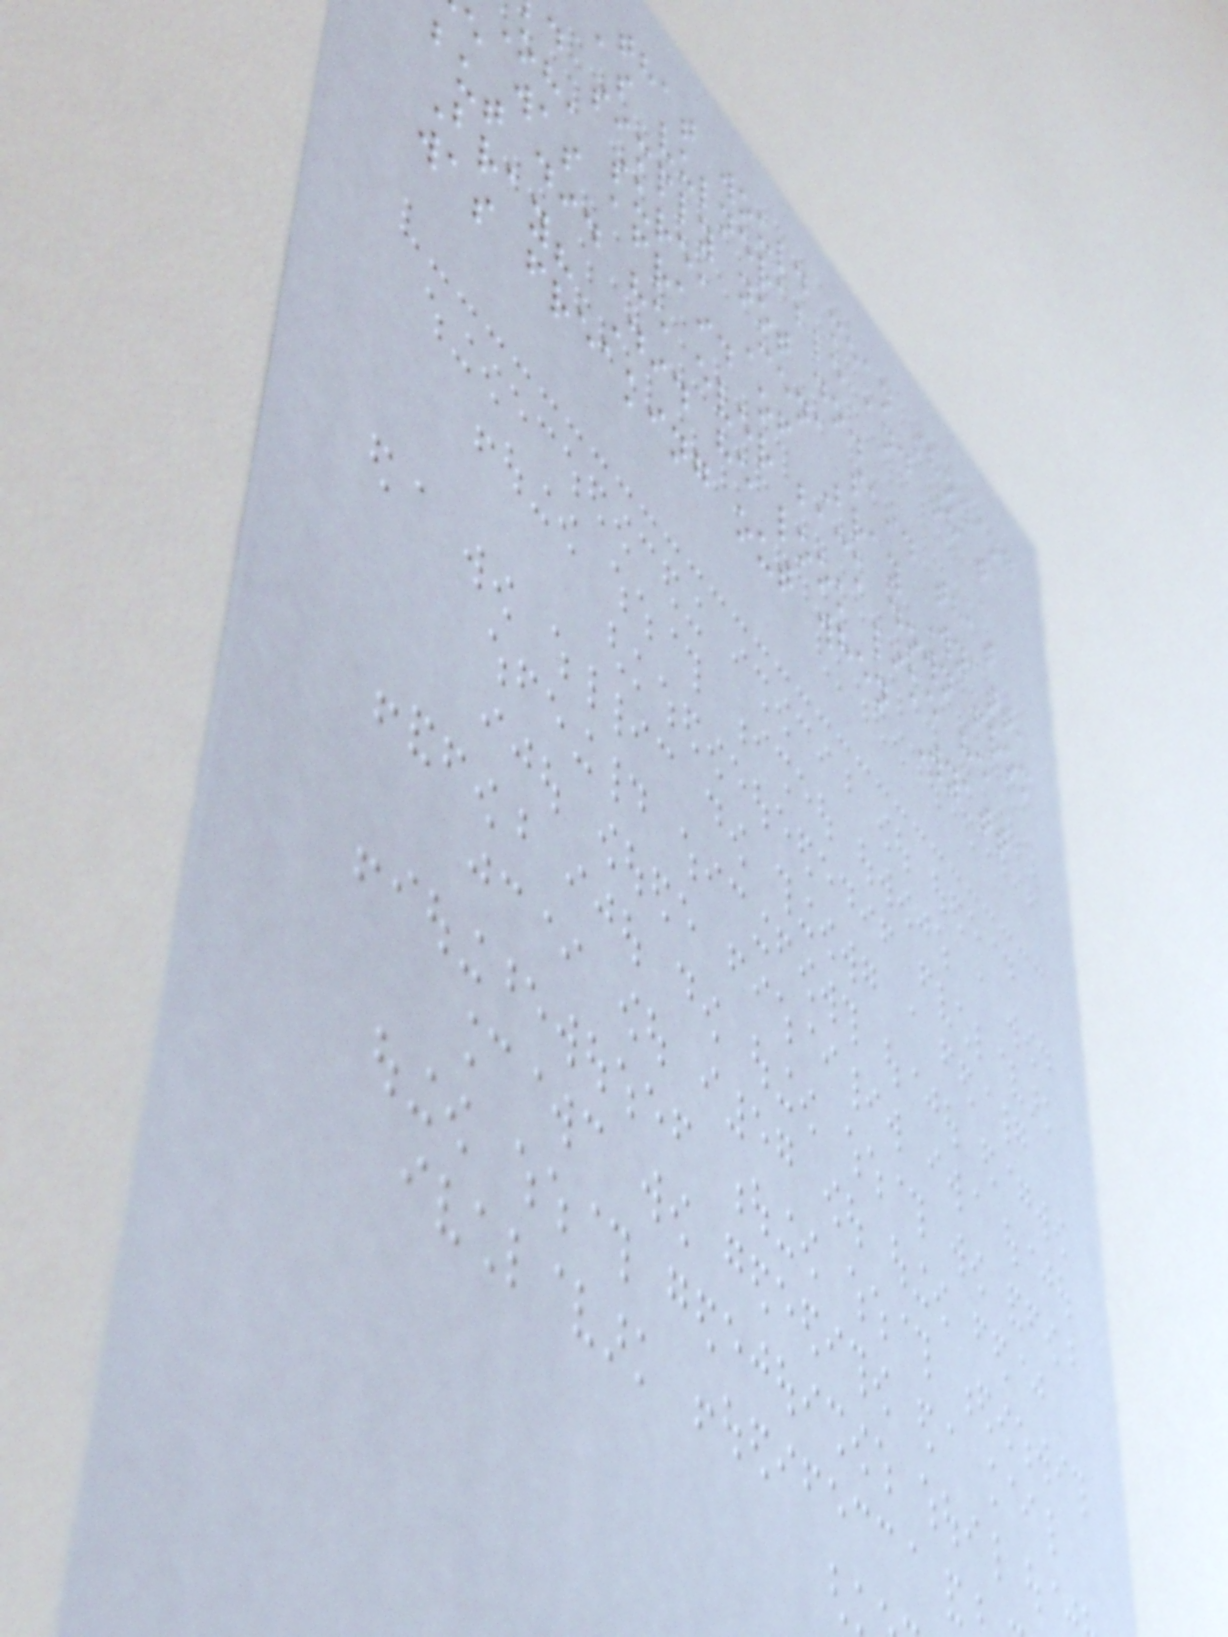that would mean showing
as vulnerable and that
d simply not do.
oh, sure, Cena said that
e was afraid of Bray Wyatt,
but did he ever back down from
Bray? Did he look like he
was freaking out when Wyatt
